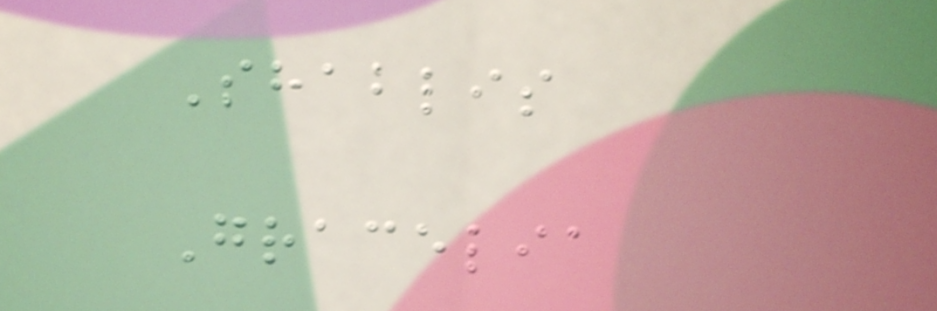Shablis
Gracelia
